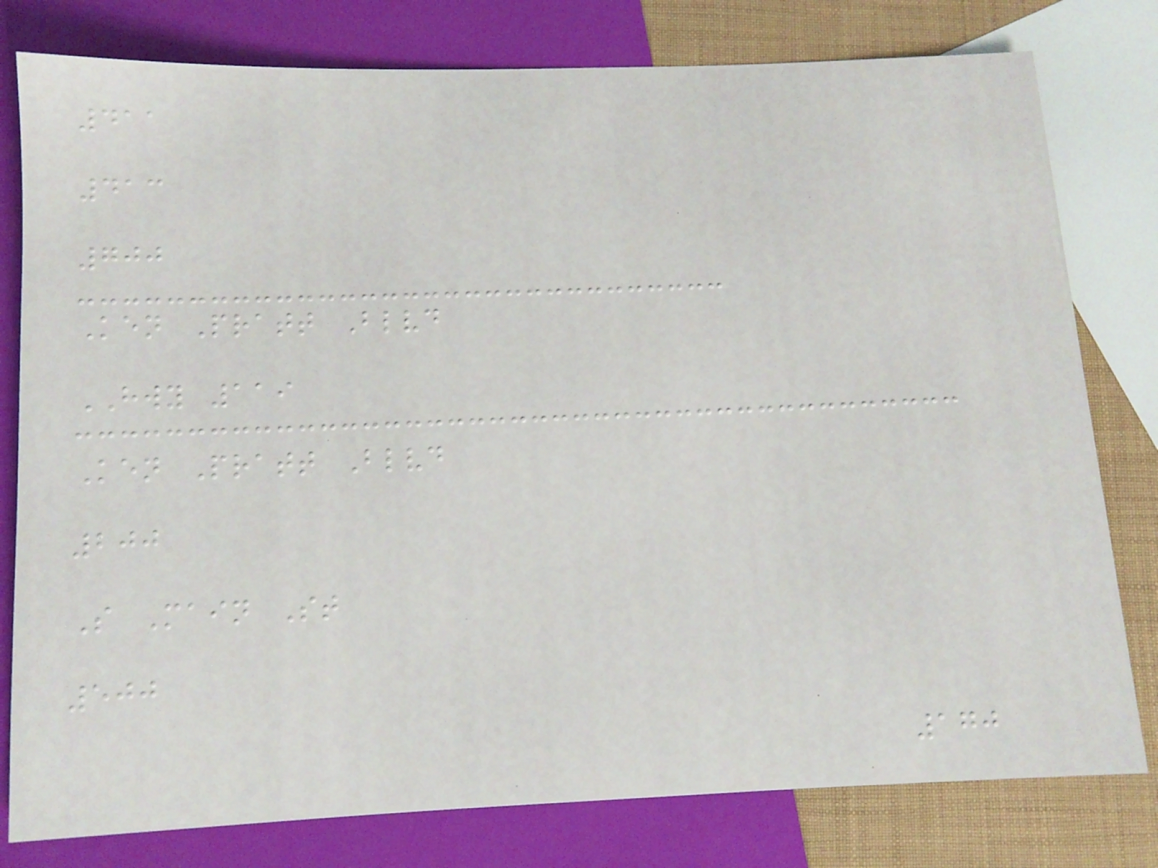411
413
700
Ken Pratt Blvd
HWY 119
Ken Pratt Blvd
200
S Main St
500
170
